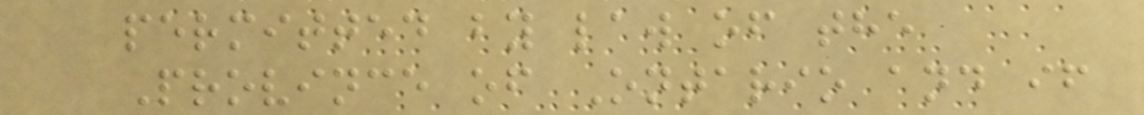permitted by law of the
Province of Ontario and if
